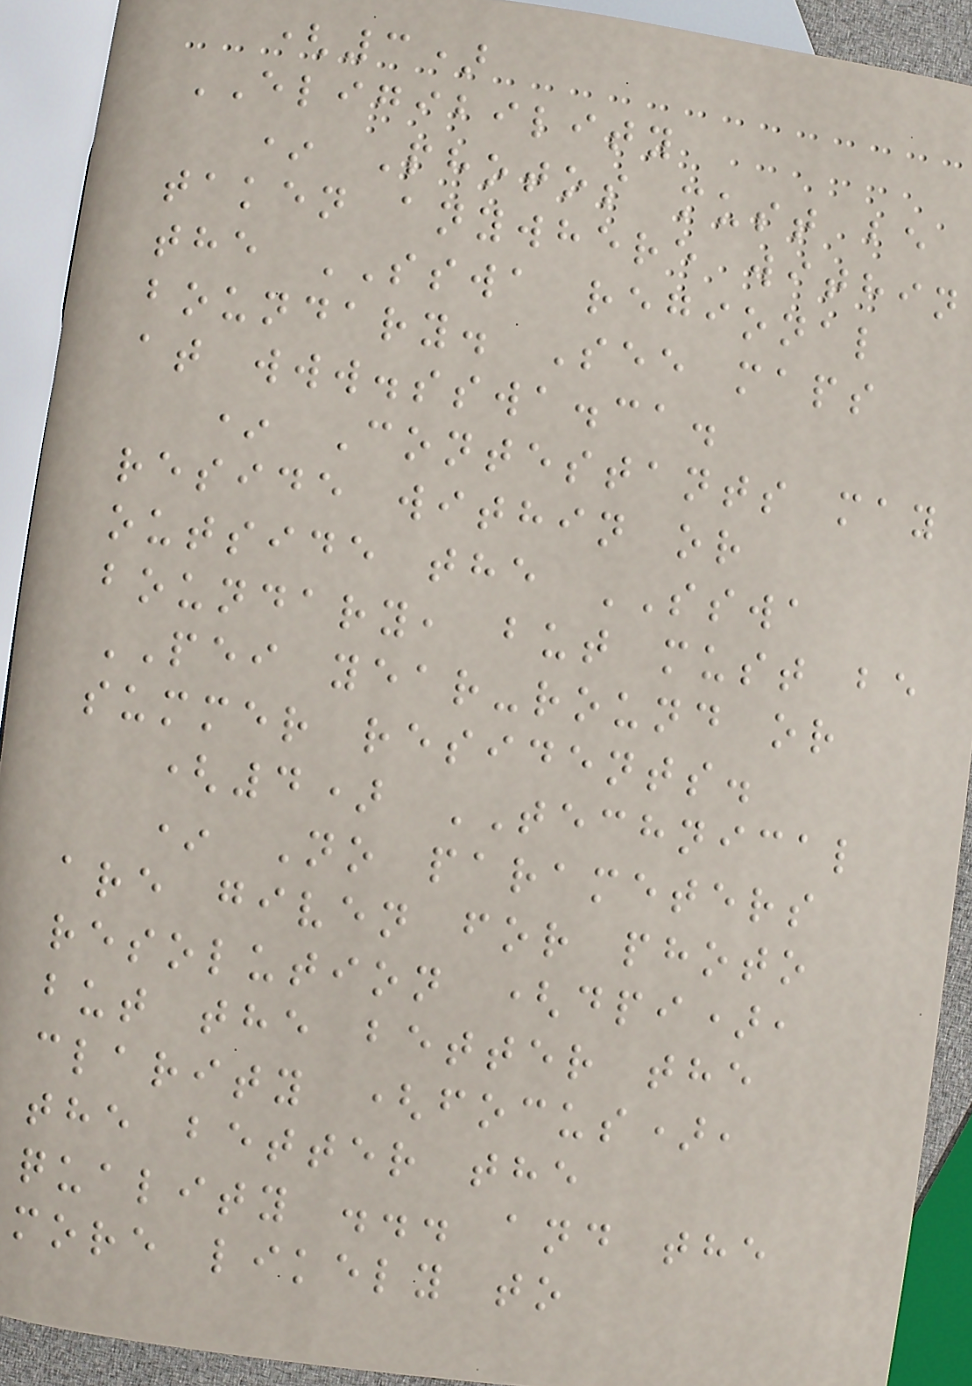(3)
ELIGIBILITY
* Photos must be
taken anywhere within
the SSWA regional
boundary. See maps
at www.sswa.ca.
* Contestants may
reside within or
outside the SSWA
boundary, but must be
PEI year-round or
summer residents.
(4) TECHNICAL
* No parameters
are given for photo
resolution (dpi),
but the better the
clarity (focus),
the better the
quality ... and the
more likely to
